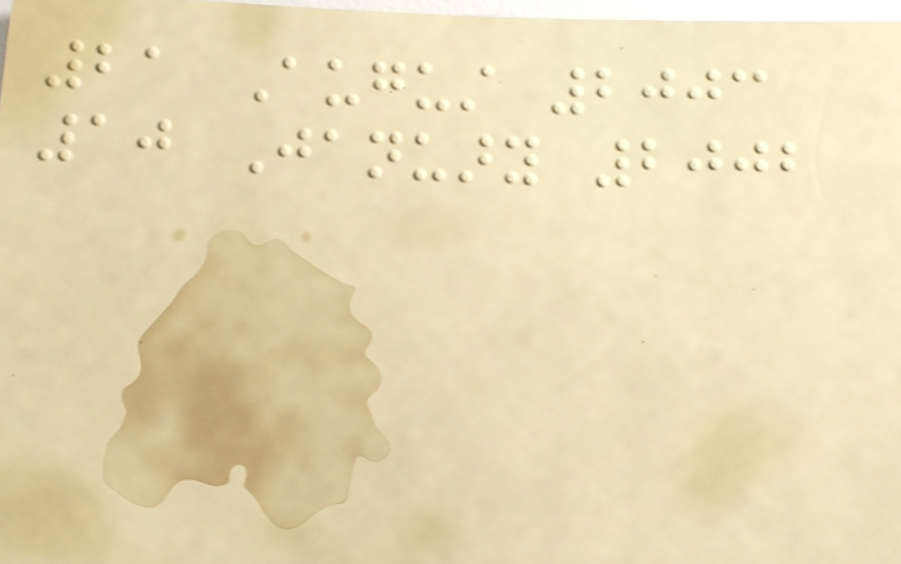21 August 2003
10 January 2002
